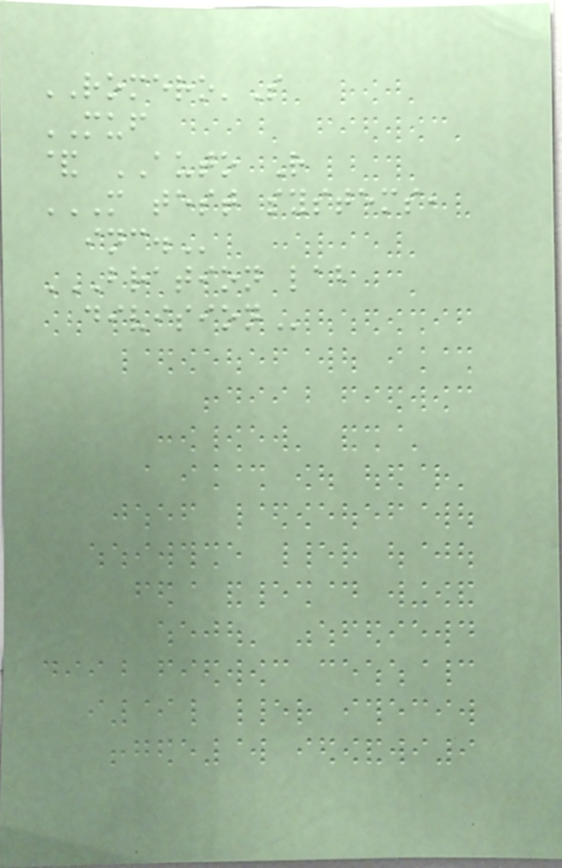ROMERO'S
MUF
& AUTO R
M TEST SYSTEMS,
INC.
BRATION LAB
DIVISION
